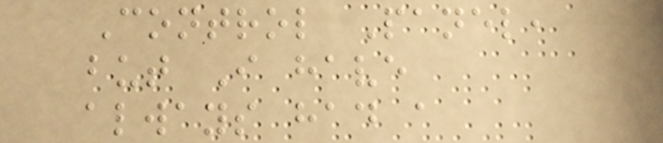Control Panel,
but I have
always had a
